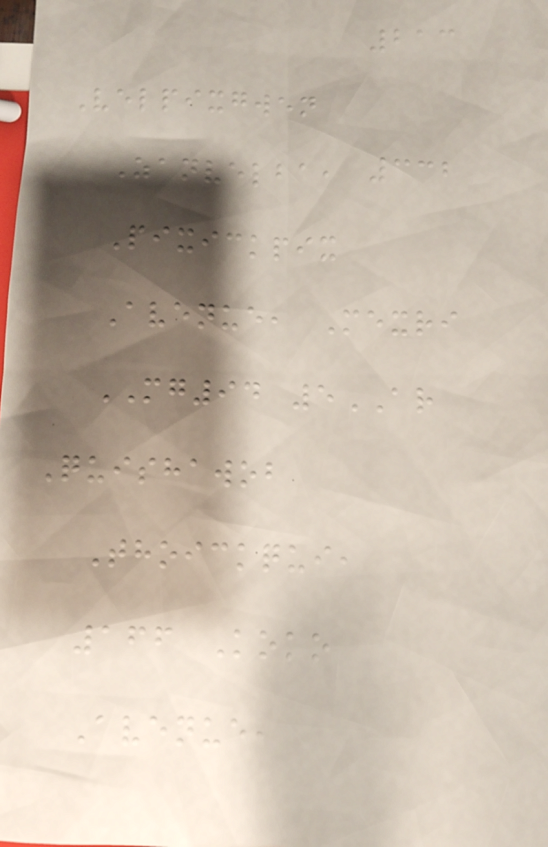213
Velpixgwen
Zanvelba, 332
Pixickpix
Avenue, Mexri
MG94 5AR
Quishawob
Thoickqui,
166 Koko
Avenue,
